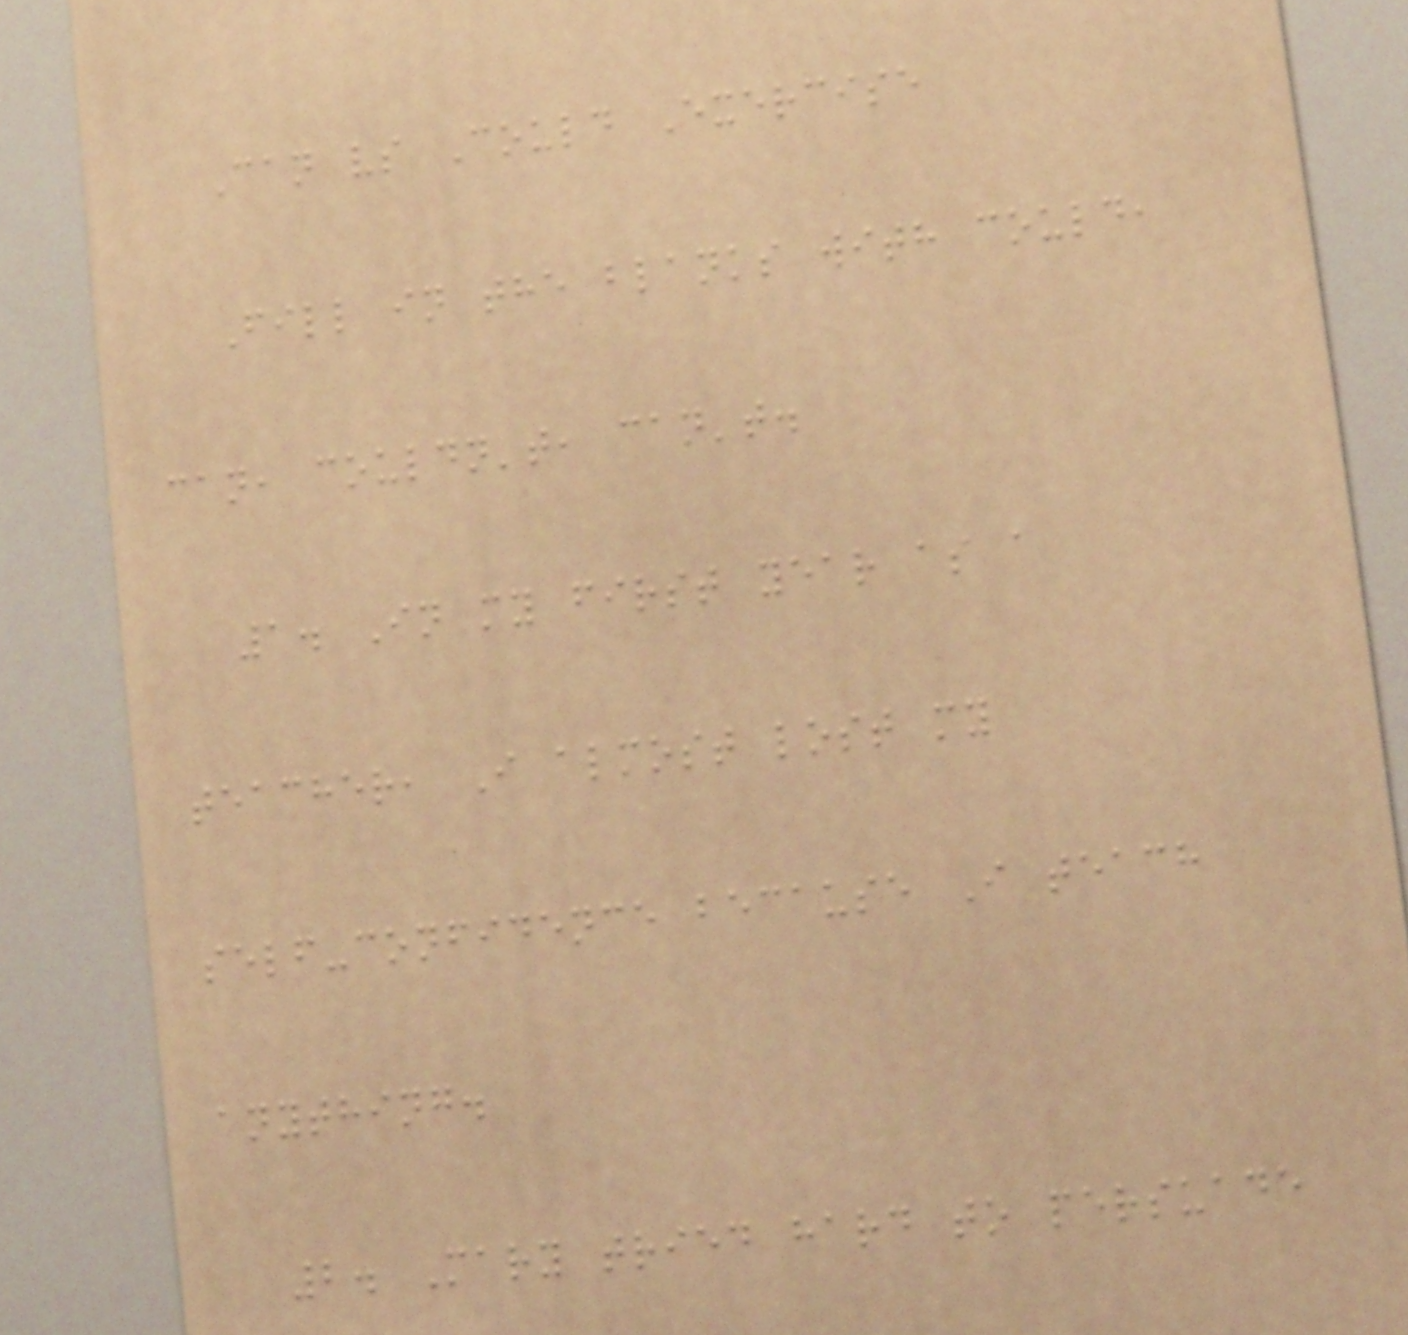Can vs Could Exercise
Fill in the blanks with could,
can, couldn't, can't.
1. In my first year as a
teacher, I almost lost my
self-confidence because I teach
anything.
2. Mary tried hard to persuade
